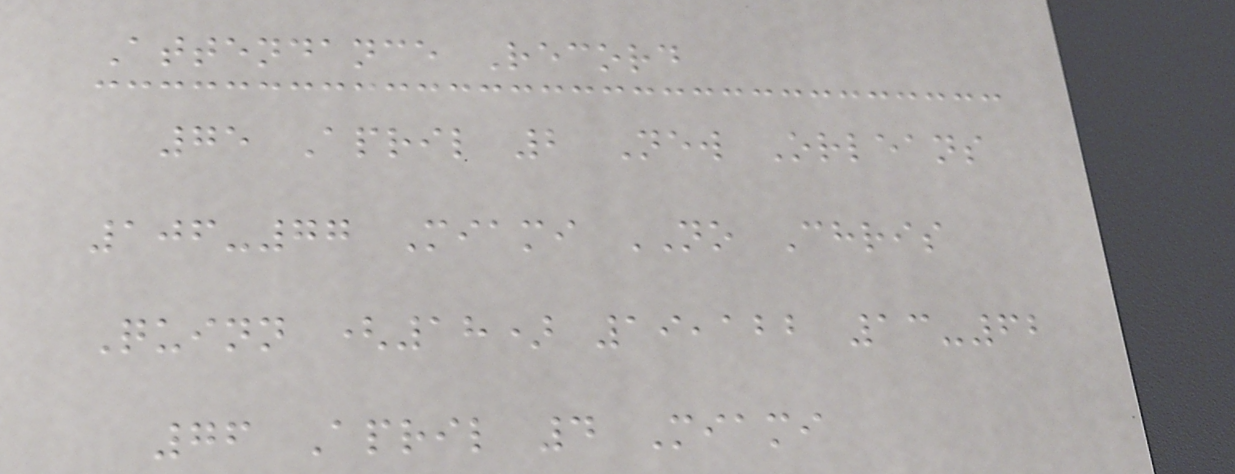Attendance Record
75 April 2 New Orleans
106-77 Miami NO Chris
Quinn (18) 19,122 13-62
76 April 4 Miami
